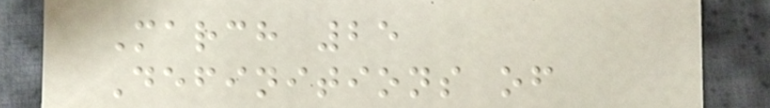March 25
Definitions of
